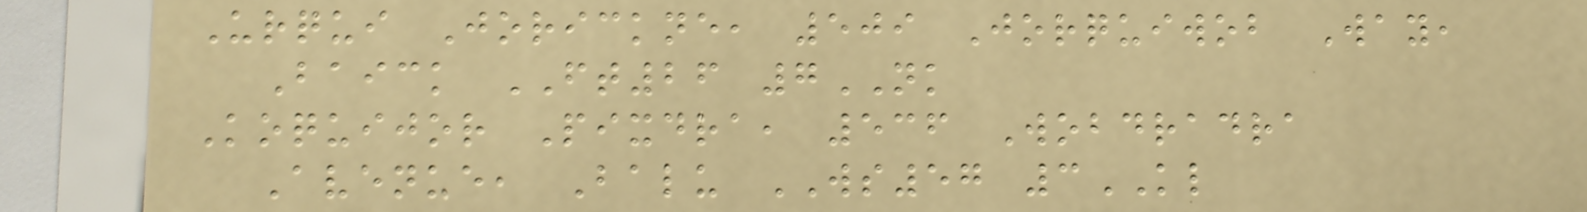Urqui Jorickne, 509 Jorquiwob Way,
Baick FT26 7NK
Koquijor Pixdra, 536 Wobdradra
Avenue, Balu WS57 3KL
